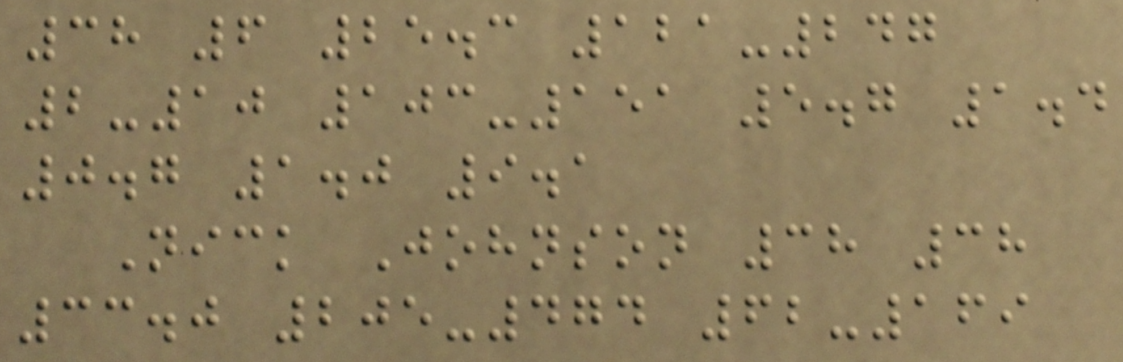38 6 25.3 121-247
2-10 103-151 5.7 1.4
0.7 1.0 9.1
Nick Johnson 38 38
33.0 205-474 62-169
